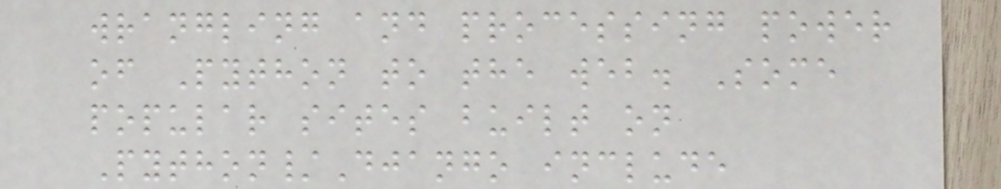wrangling and processing power
of Python to the web. Some
popular sites built on
Python/Django include
